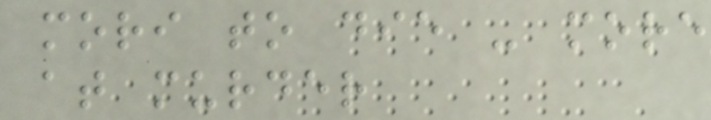mori to die - more
at murder
